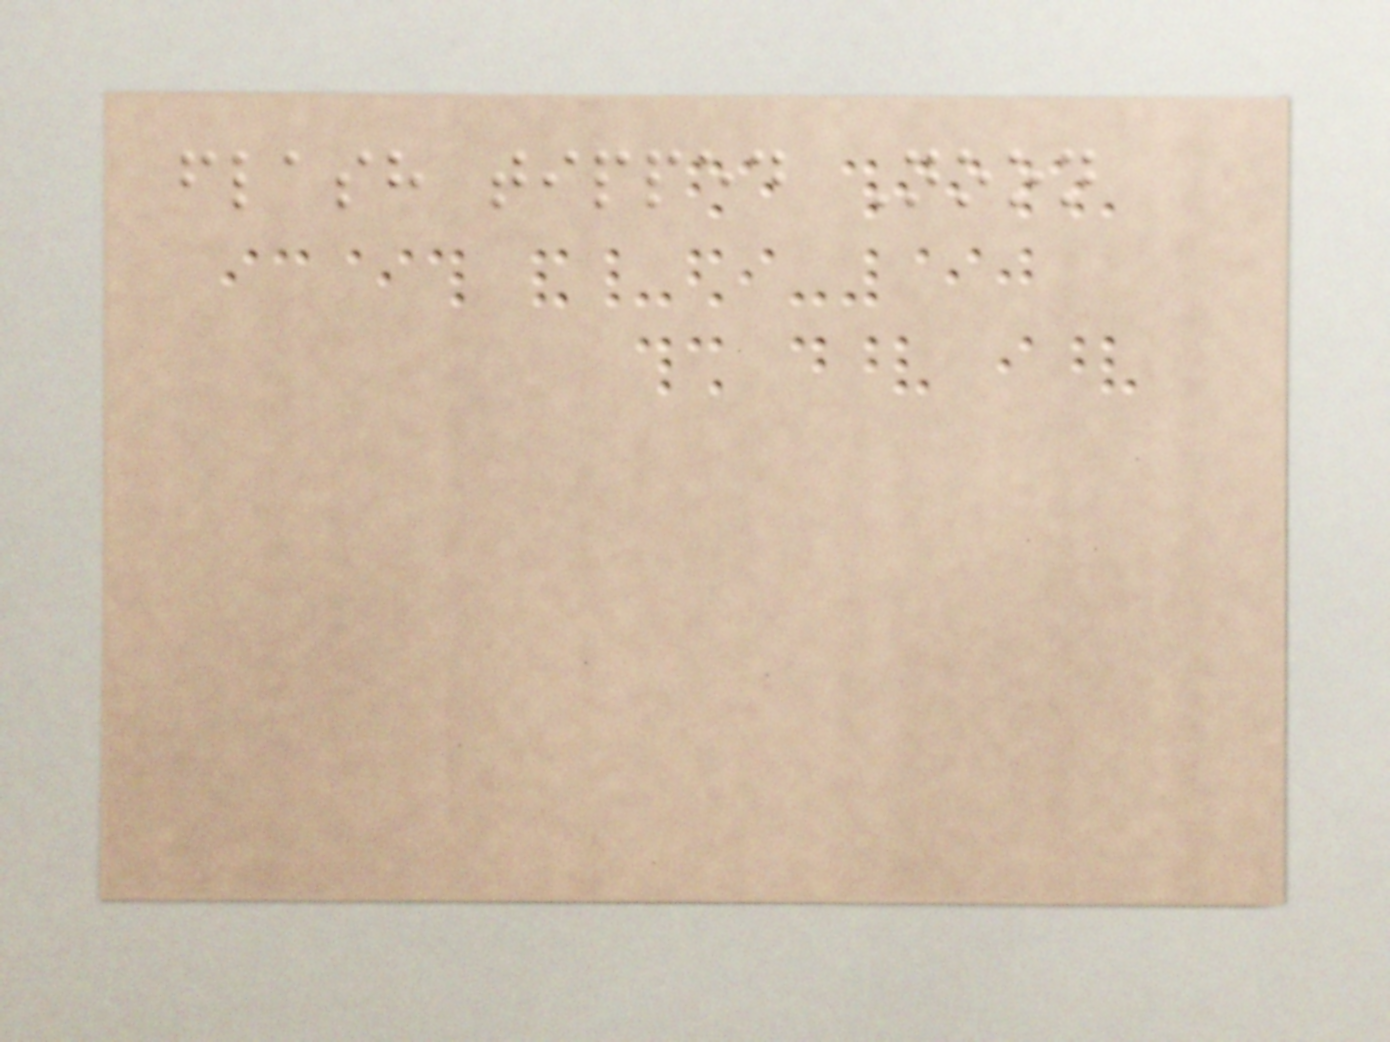flash tipped Noon
